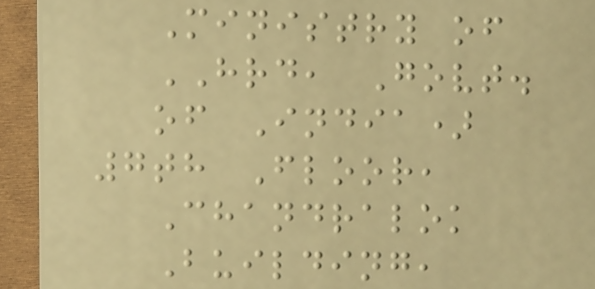Ministry of
HRD, Govt.
of India)
7th Floor,
Chandralok
Building,
